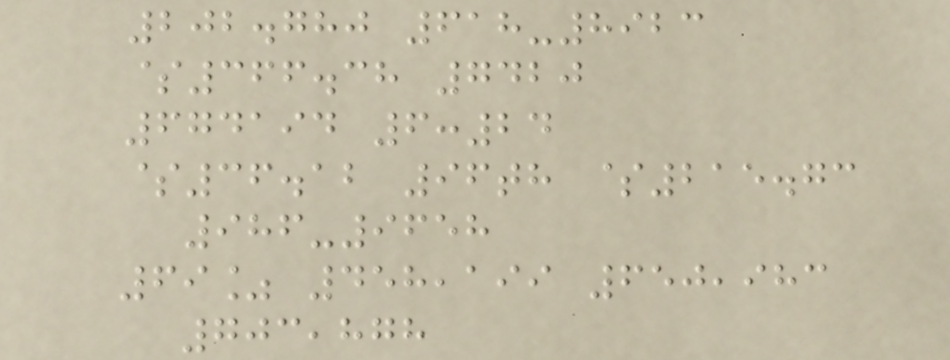202.780 618-8923
$366.38 7420
674194 6:24
$36.12 96th $215.73
986-9658
69% 458,199 650,983
703,878
